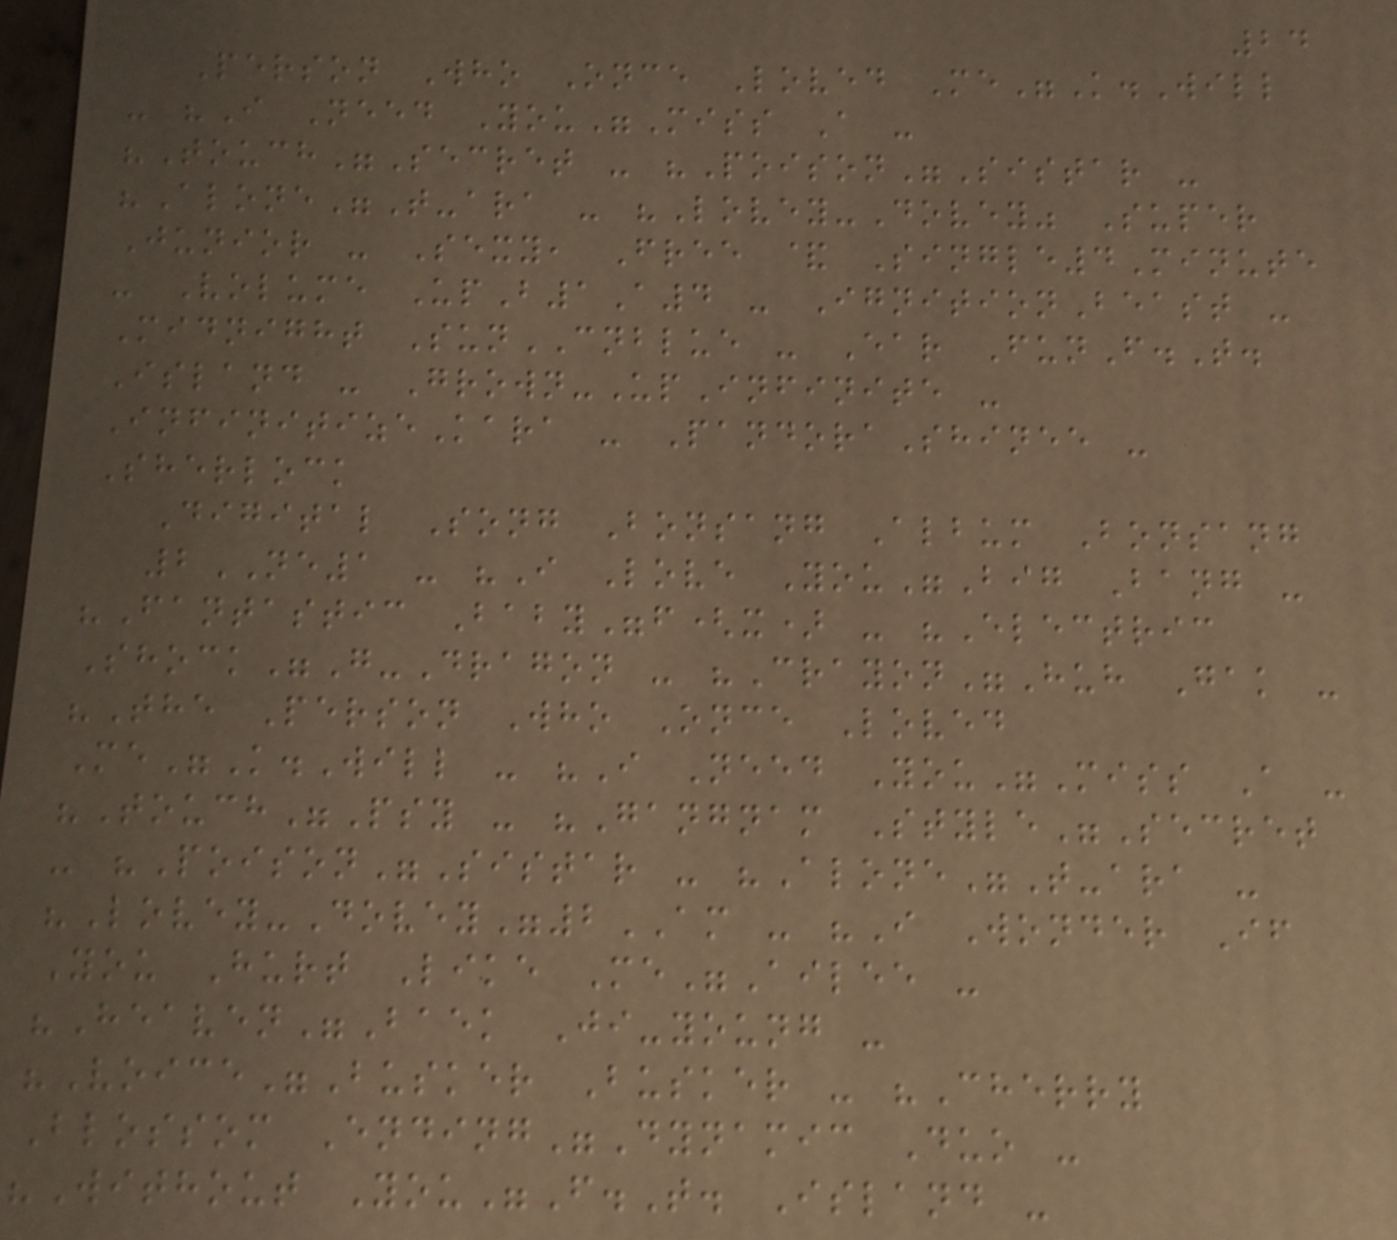24
Person Who Once Loved Me"K.Will
- "I Need You"Miss A -
"Touch"Secret - "Poison"Sistar -
"Alone"T-ara - "Lovey-Dovey" Super
Junior - Sexy, Free & Single4Minute
- Volume UpB1A4 - IgnitionBeast -
Midnight SunCNBLUE - Ear FunF.T.
Island - Grown-UpInfinite -
InfinitizeKara - PandoraShinee -
Sherlock
Digital Song Bonsang Album Bonsang
2NE1 - "I Love You"Big Bang -
"Fantastic Baby"f(x) - "Electric
Shock"G-Dragon - "Crayon"Huh Gak -
"The Person Who Once Loved
Me"K.Will - "I Need You"Miss A -
"Touch"Psy - "Gangnam Style"Secret
- "Poison"Sistar - "Alone"T-ara -
"Lovey-Dovey"2AM - "I Wonder If
You Hurt Like Me"Ailee -
"Heaven"Baek Ji-young -
"Voice"Busker Busker - "Cherry
Blossom Ending"Dynamic Duo -
"Without You"F.T. Island -
